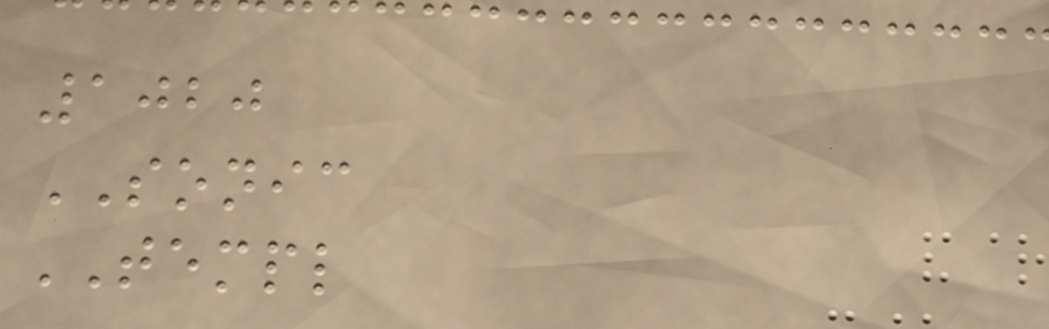1020
SONIC
TEMPL
